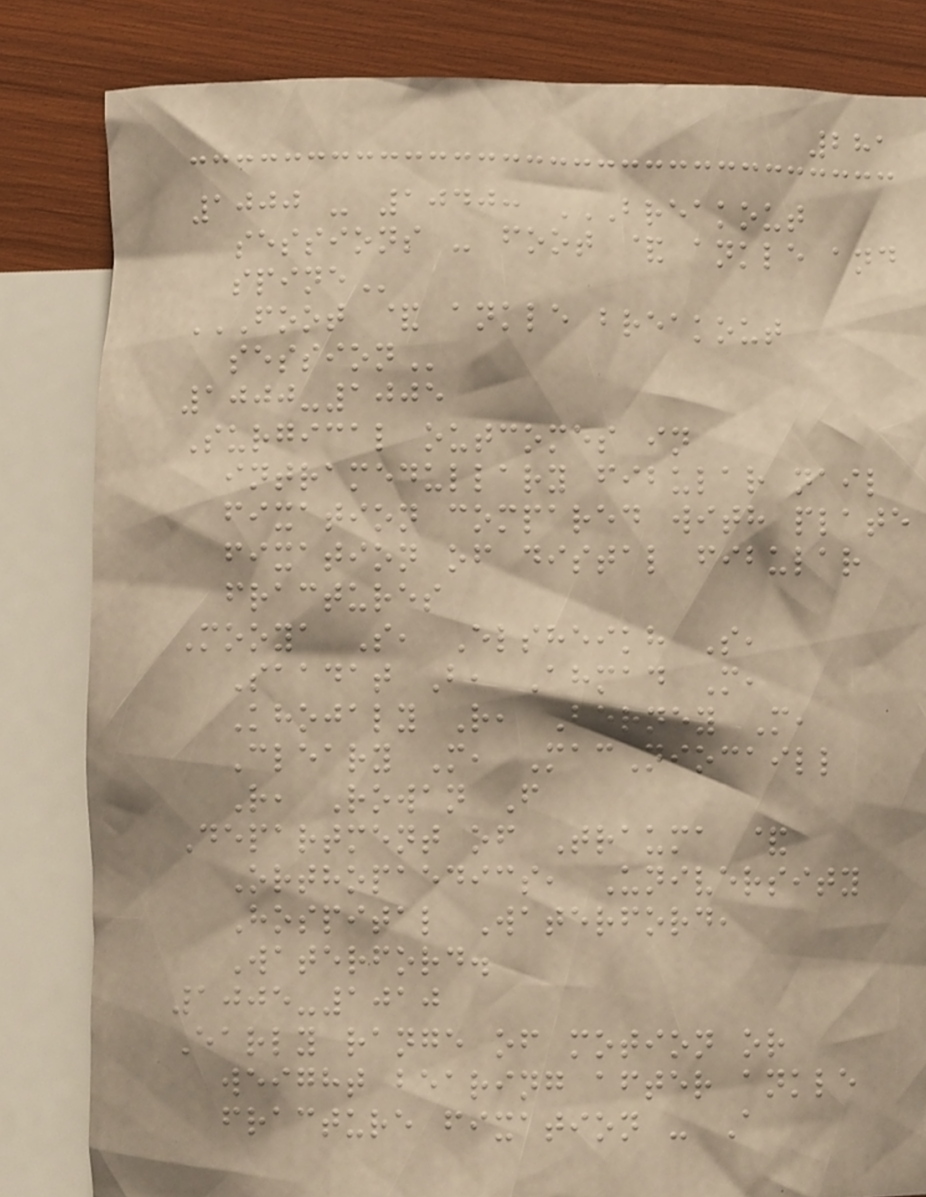281
1000 - 1040: BREAKOUT
SESSIONS - FOOT & ANKLE AND
SPINE
FOOT & ANKLE BREAKOUT
SESSION
1000-1005
Surgical outcomes in
intramedullary fibular nail
fixation compared with plate
fixation of distal fibular
fractures
Mooya S, Elsheikh S,
Saadat B, Ahmad M,
Khojaly R, Berney M,
Cleary M, MacNiocaill
R, Rowan F
Department of Trauma &
Orthopaedics, University
Hospital Waterford,
Waterford.
1005-1010
Early range of motion or
weight bearing after ankle
fracture fixation - A
